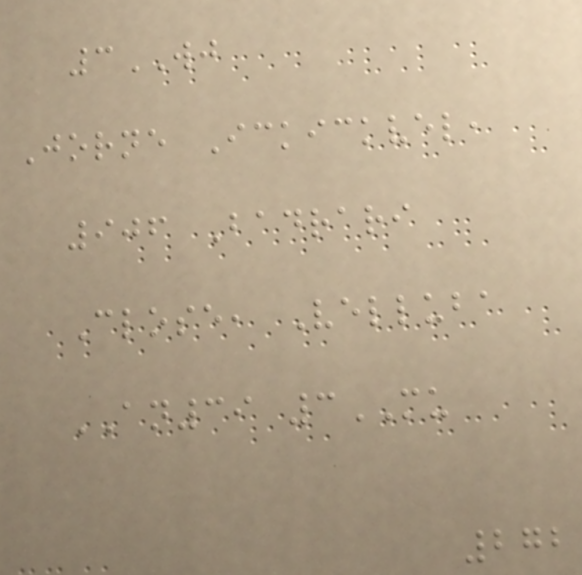3WJ
Jorne Ickickvel,
906 Badrari
Close, Velluba
AN39 3MU
272
